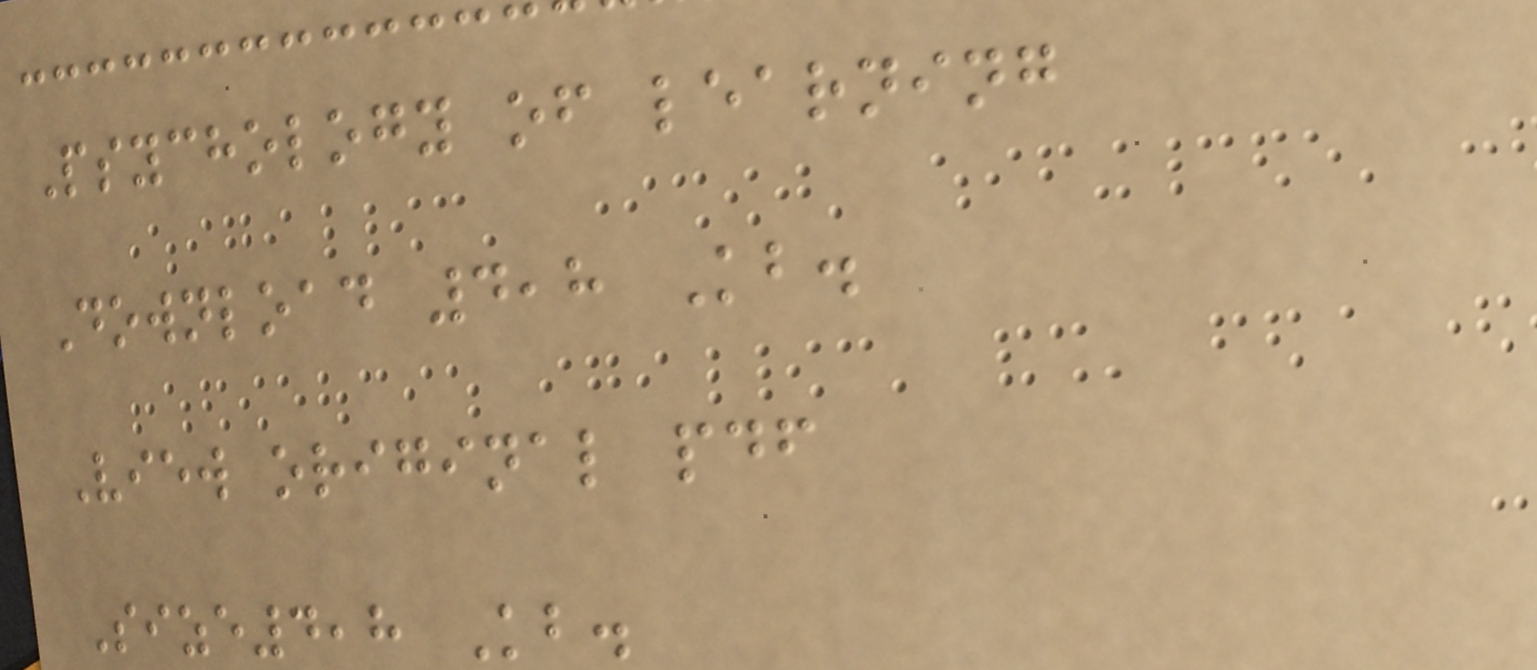Psychology of learning
Download 4,8 Kb.
View original pdf
Size4,8 Kb.
